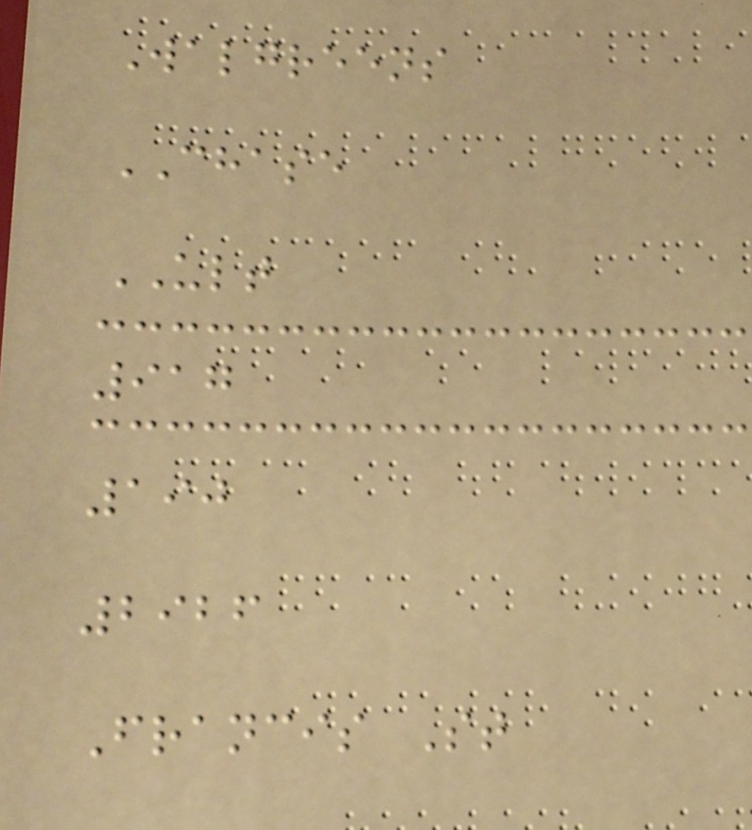Walgreens
CHASE
ULT
917
190
2926
Francis St
